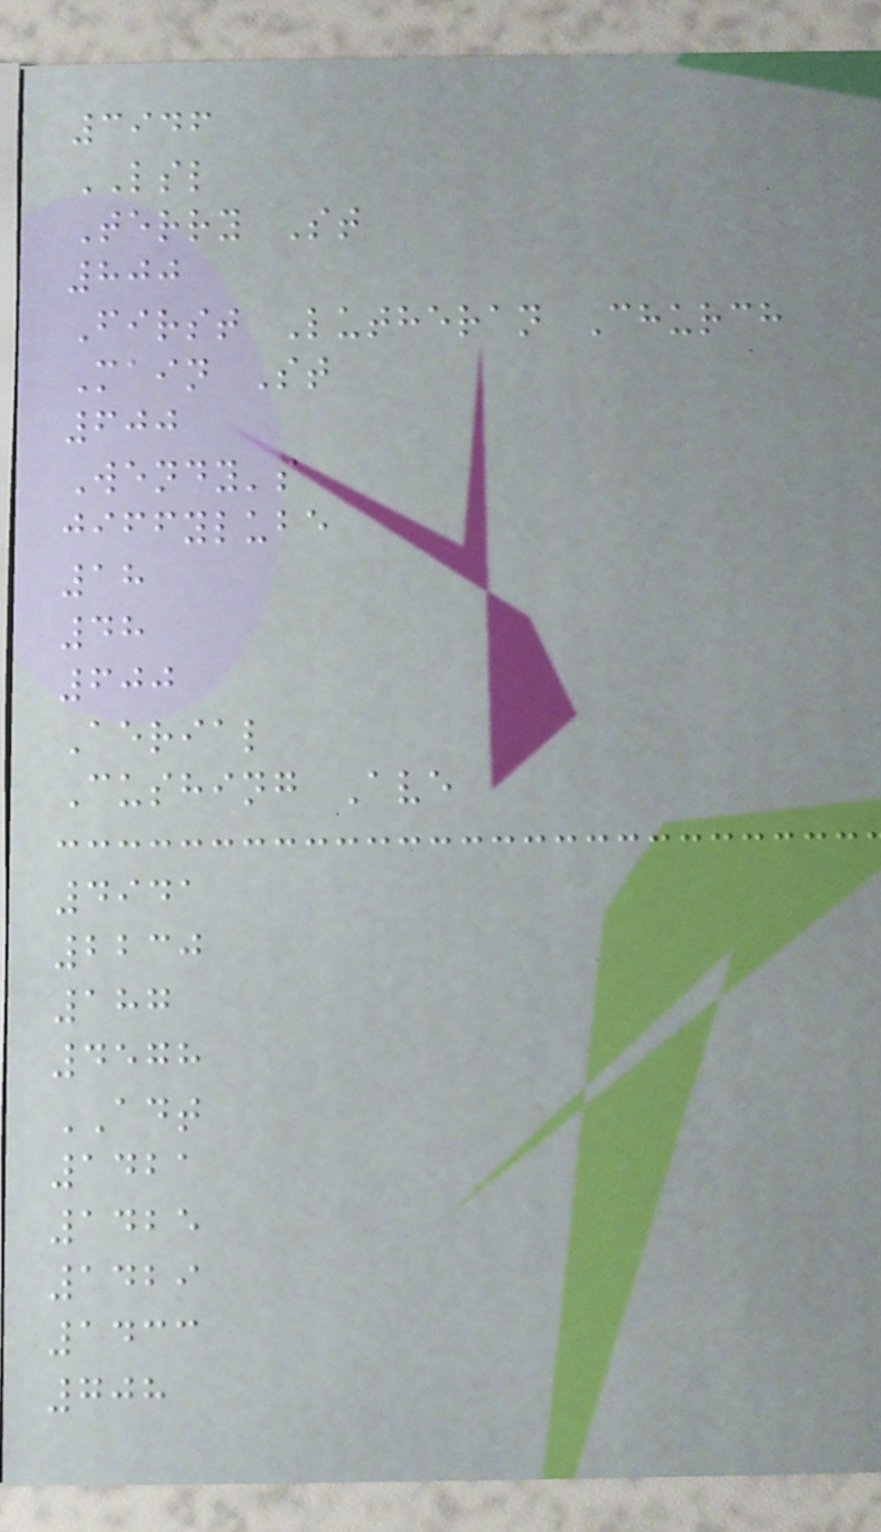3946
LSL
Terry St
800
First Lutheran Church
Main St
600
Wendy's
jiffylube
18
48
600
Aerial
Cushing Ave
4941
2230
187
4578
ADT
1421
1425
1429
1433
708
